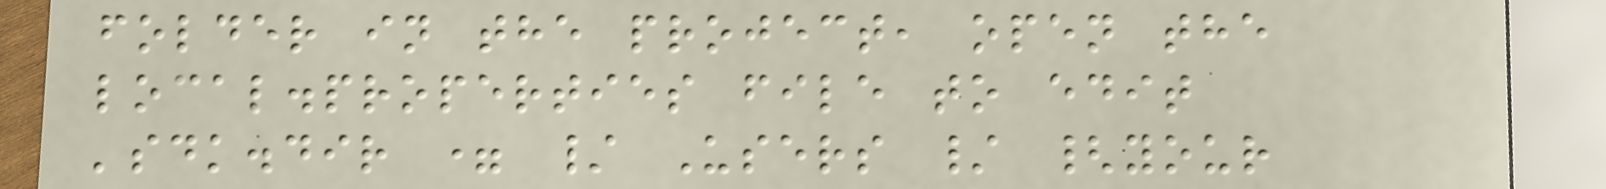folder in the project, open the
local.properties file to edit
'sdk.dir = / Users / {your
